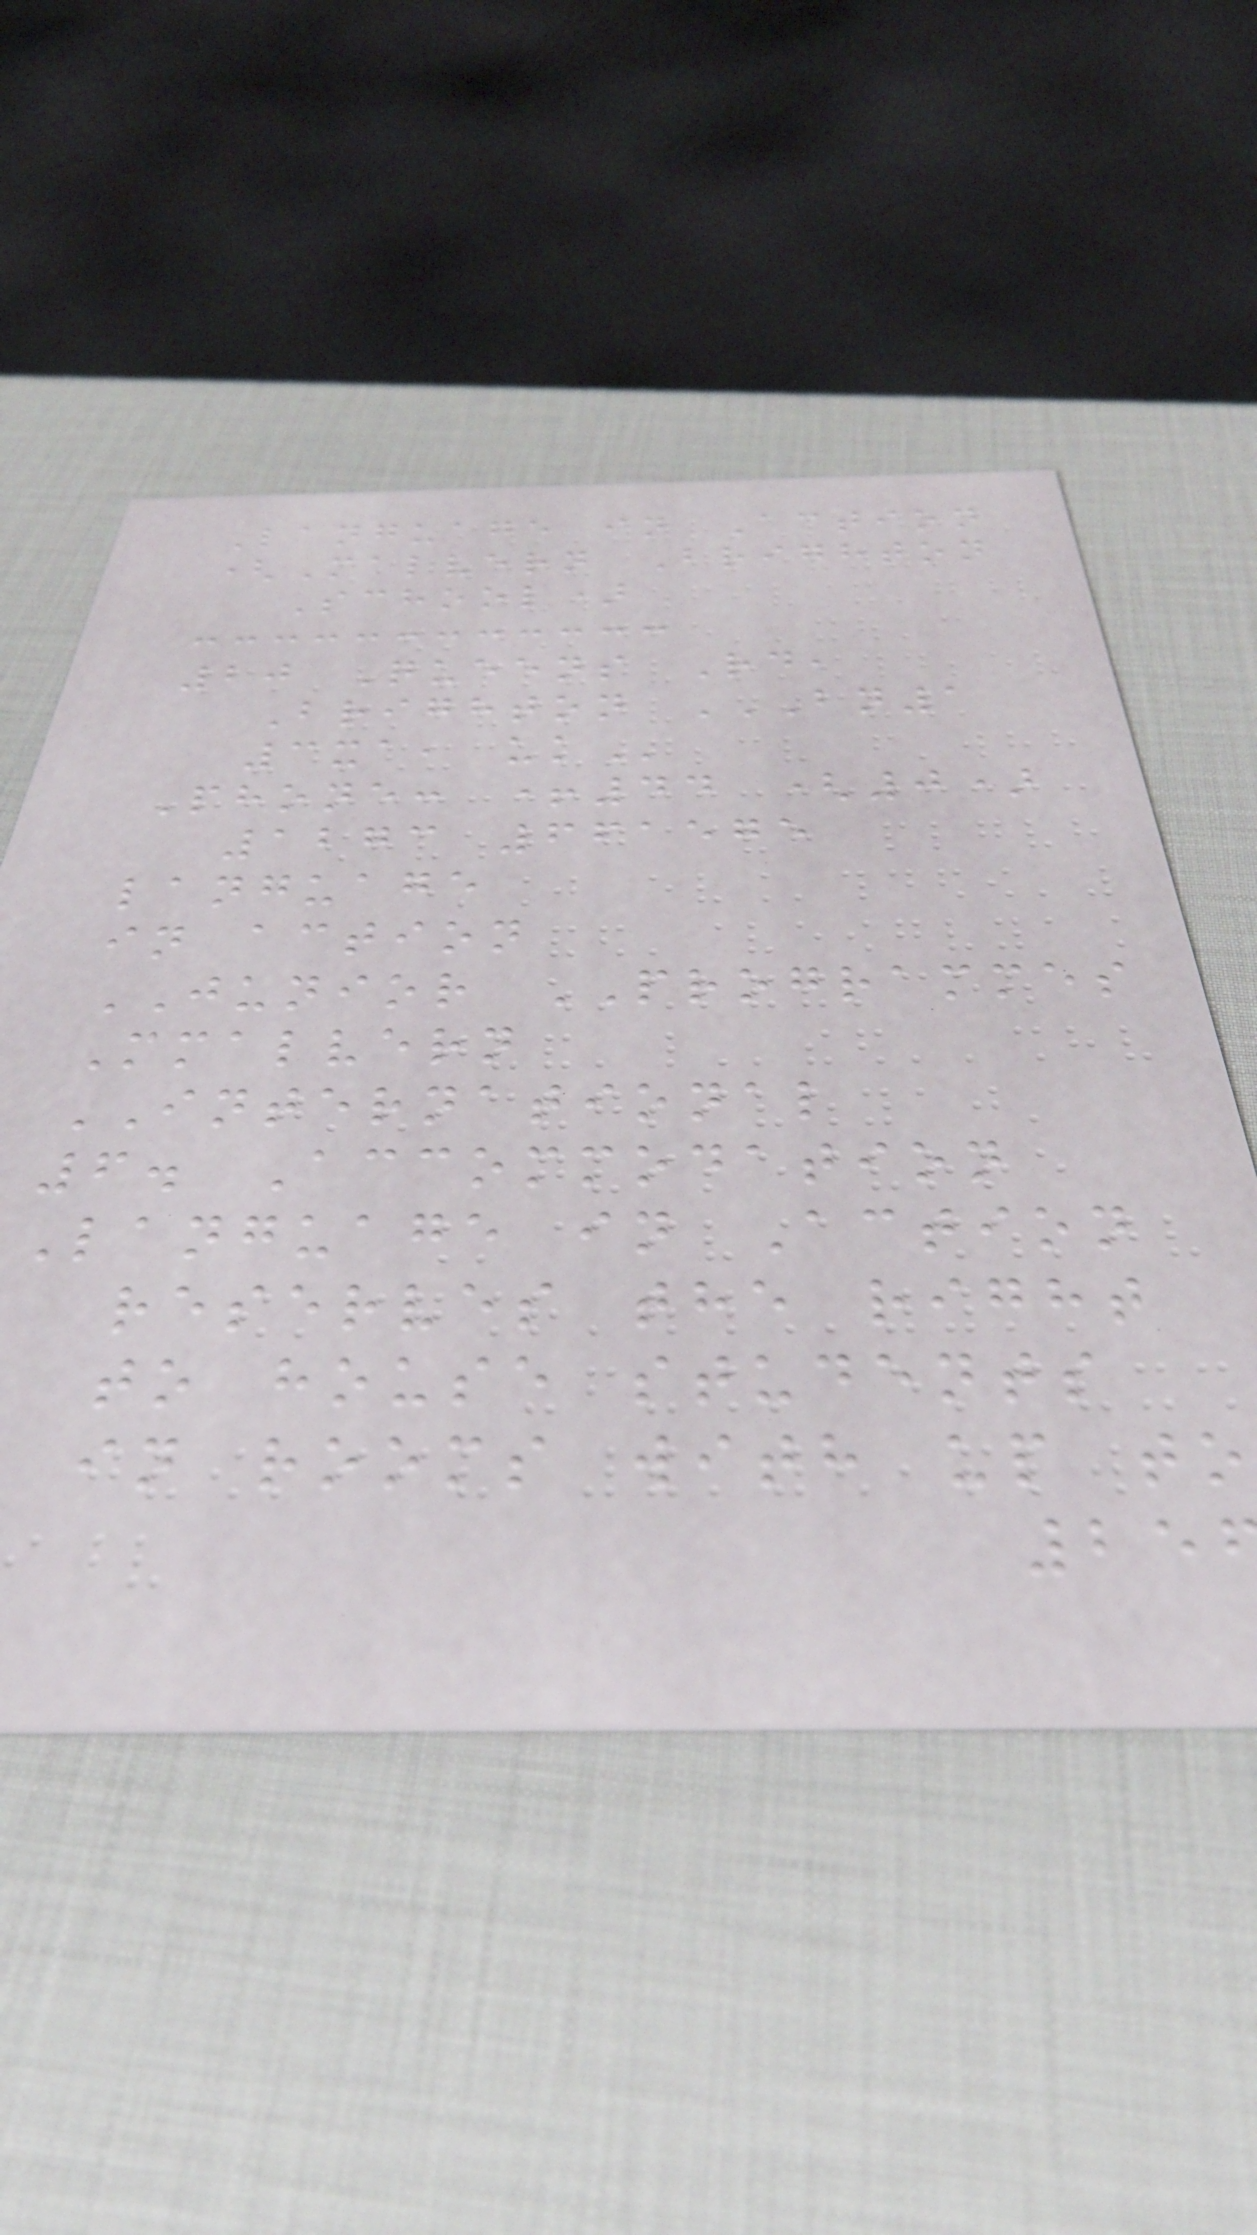Language in Action
(Malvern Brighton
School)
20 Queens Rd,
Brighton BN1
3xa,
Phone: +44 (0)
1273 661575
language
in action
JUNIOR PROGRAMMES
Mmalvern
INTERNATIONAL
6. Accommodation
Language in Action
reserves the right
to house students
in rooms with up to
